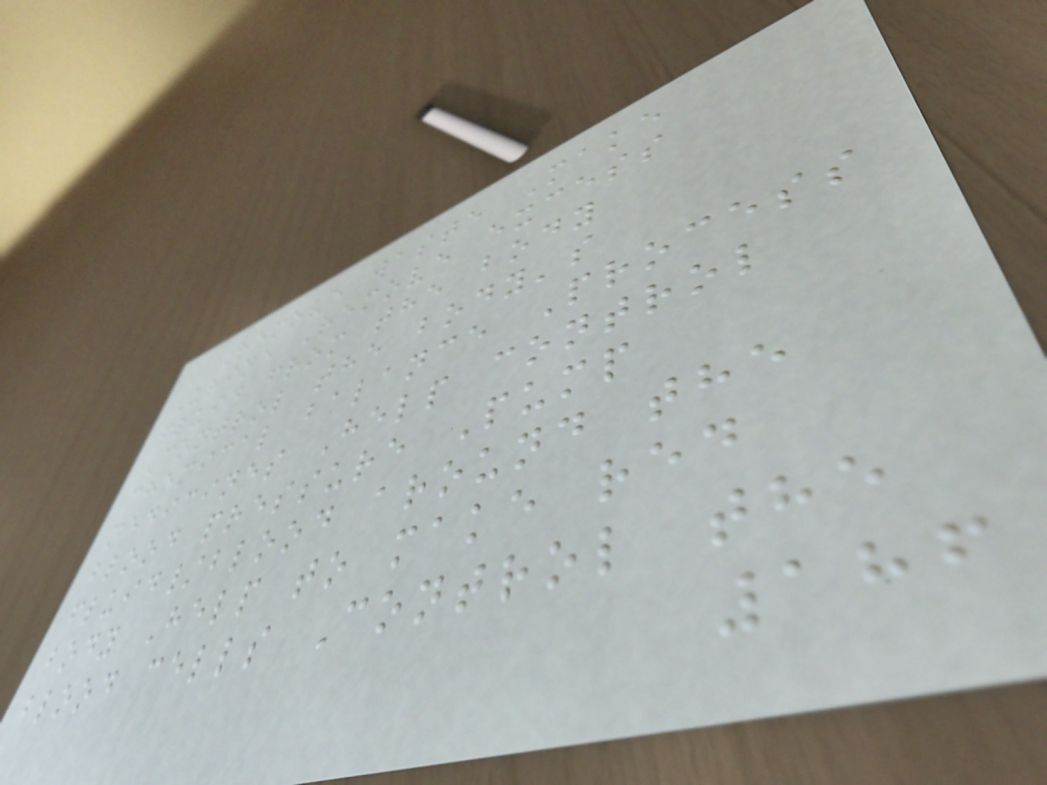Remove waste Make
Urine Remove excess
fluid from the body
Control the body's
chemical balance Process
medicines Help control
blood pressure Pump
fluid/blood around the
body Help to make red
blood cells Control the
186
